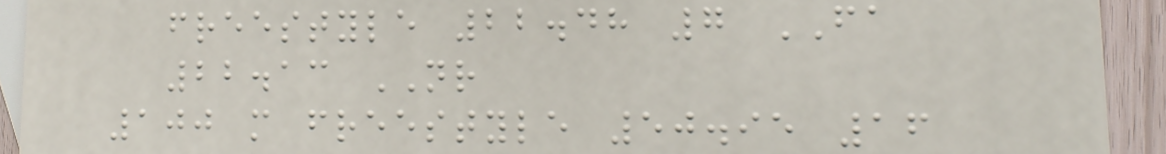freestyle 22.48 7 FA
22.13 NR
100 m freestyle 50.95 16
